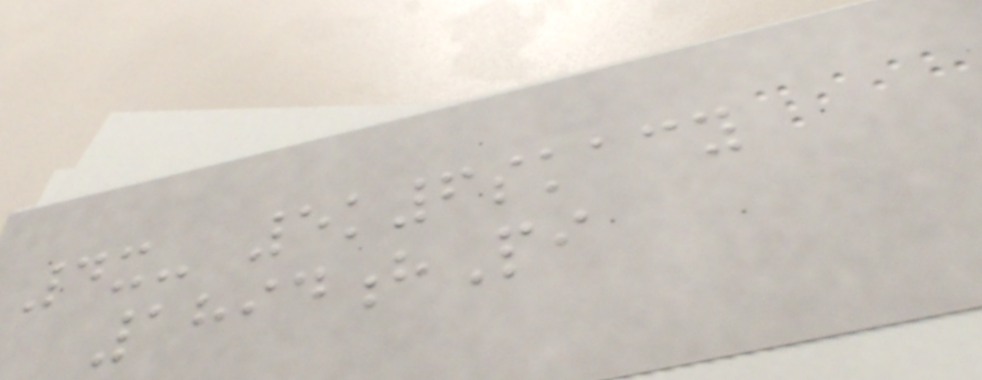4x- 5k6skacy
1894hPi
